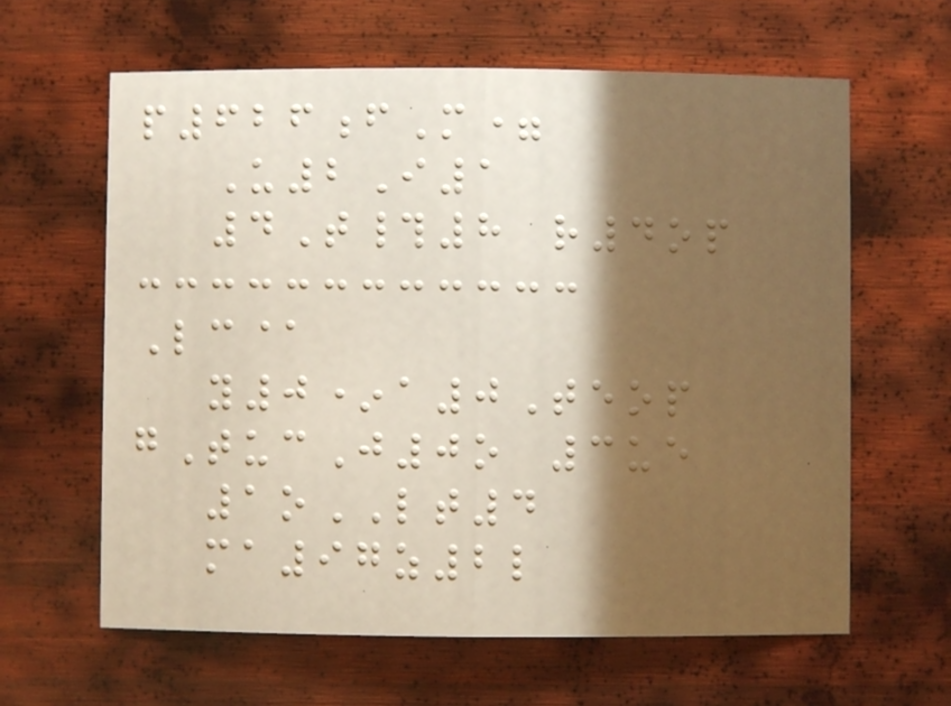p626fM=
U2I1
4T#8 r4op
Lc@
y0*a0Teop
gTucJ0o 3ue
1oLT4
ma97z2l
